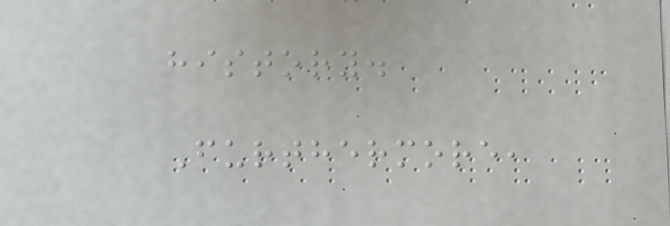history.
Furthermore,
